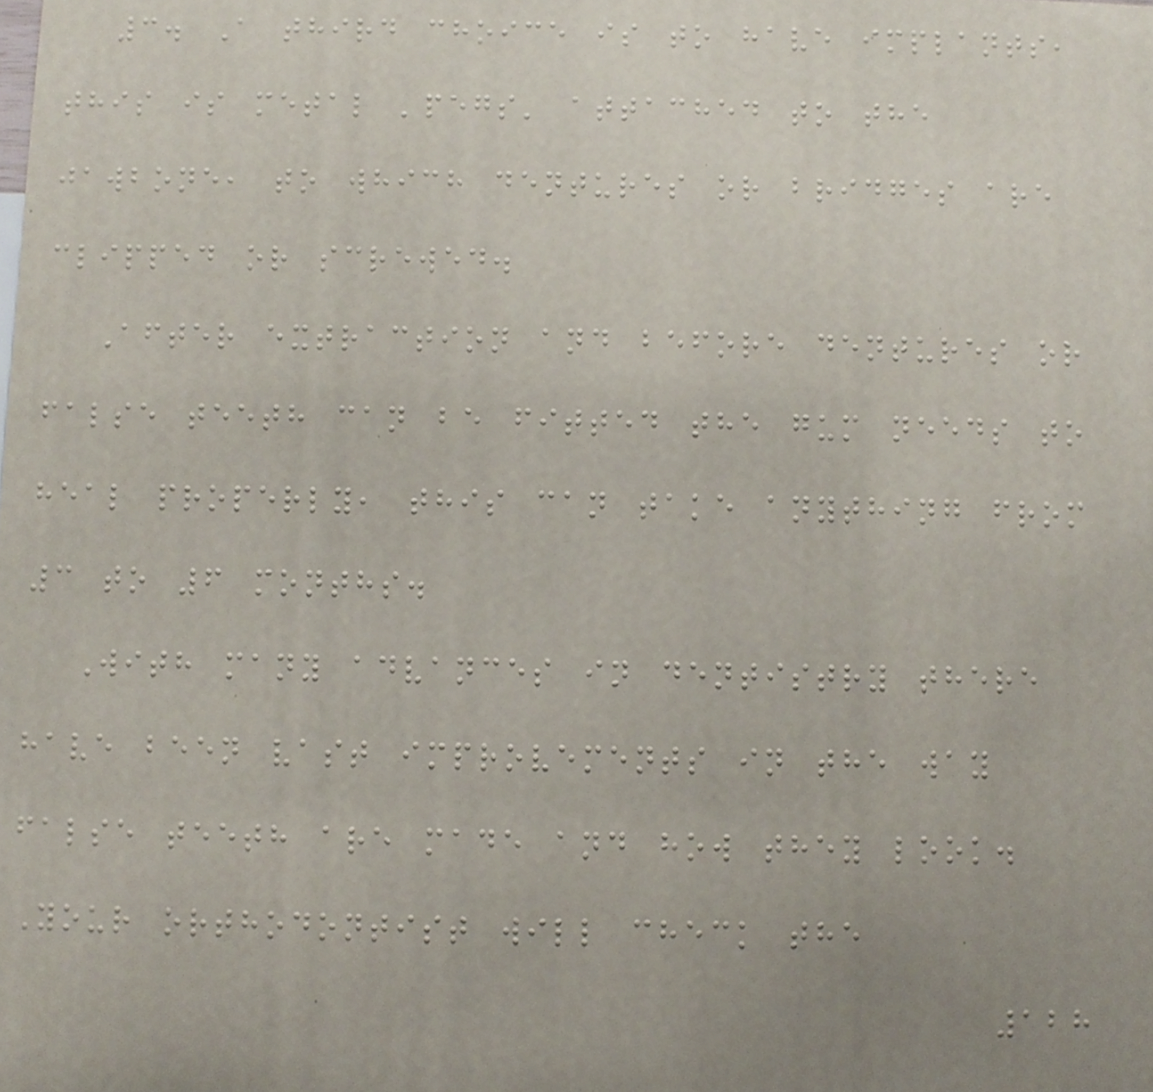3. A third choice is to have implants,
this is metal 'pegs' attached to the
jawbone, to which dentures or bridges are
clipped or screwed.
After extraction and before dentures or
false teeth can be fitted the gum needs to
heal properly, this can take anything from
3 to 6 months.
With many advances in dentistry there
have been vast improvements in the way
false teeth are made and how they look.
Your orthodontist will check the
128
